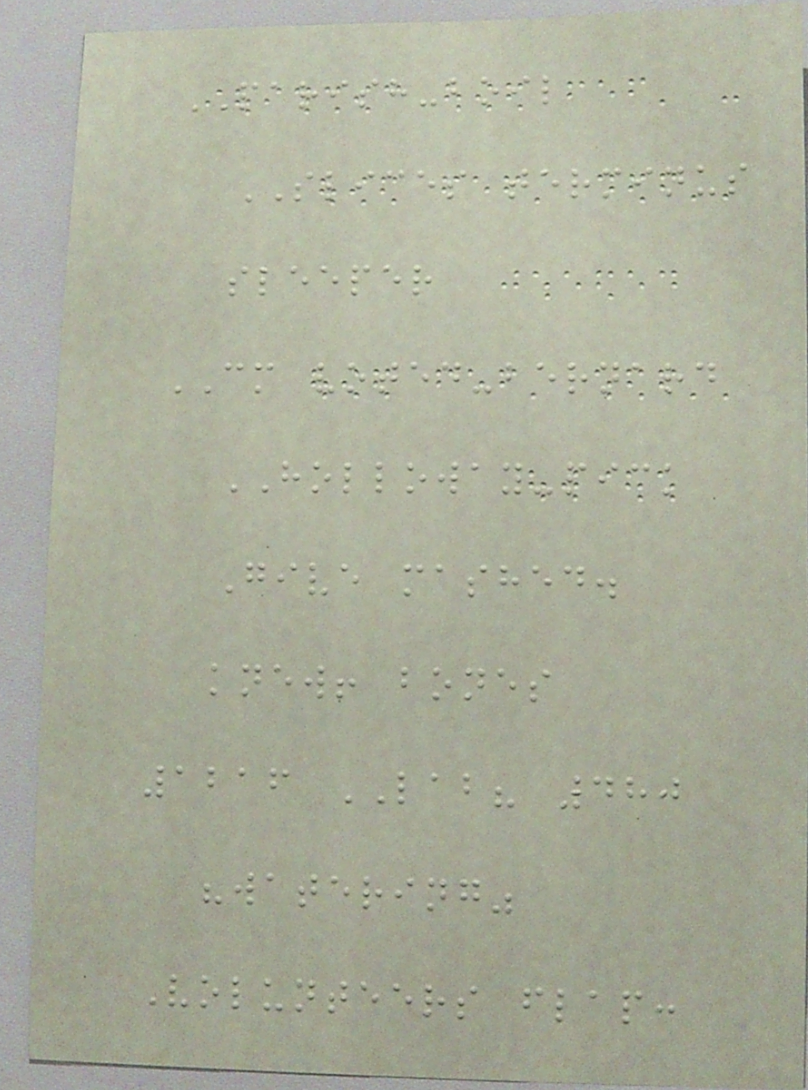PARISH-boil
SLICES terminus
sleeper
CM voted-bernard
HOLLOWAY-pick
Give mashed.
knew! bones
1216 LAB? 480
"watering"
Volunteers flap:
